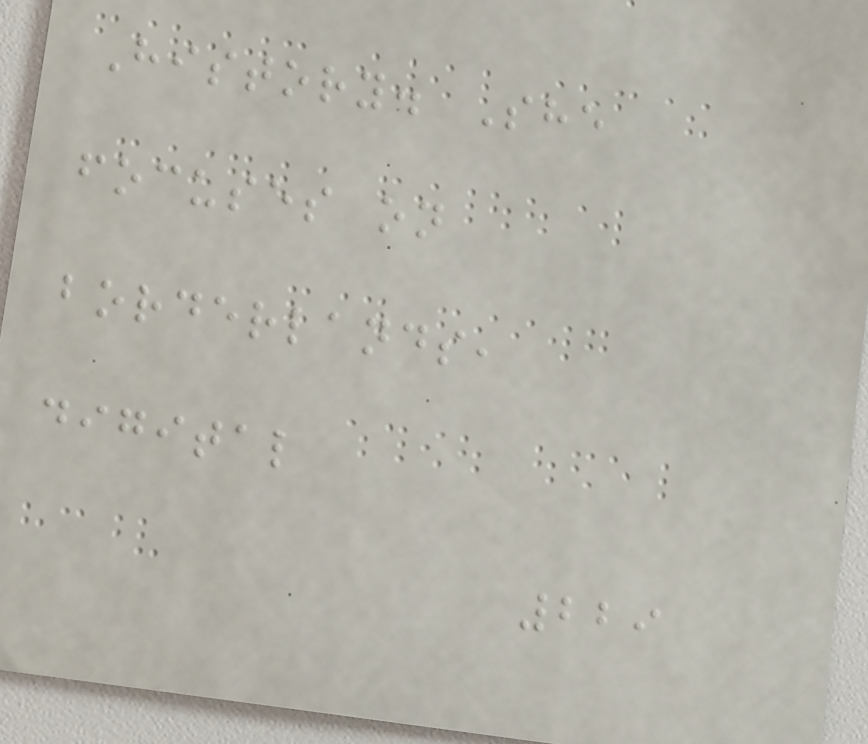History. She
focuses on
borderlands,
digital
229
